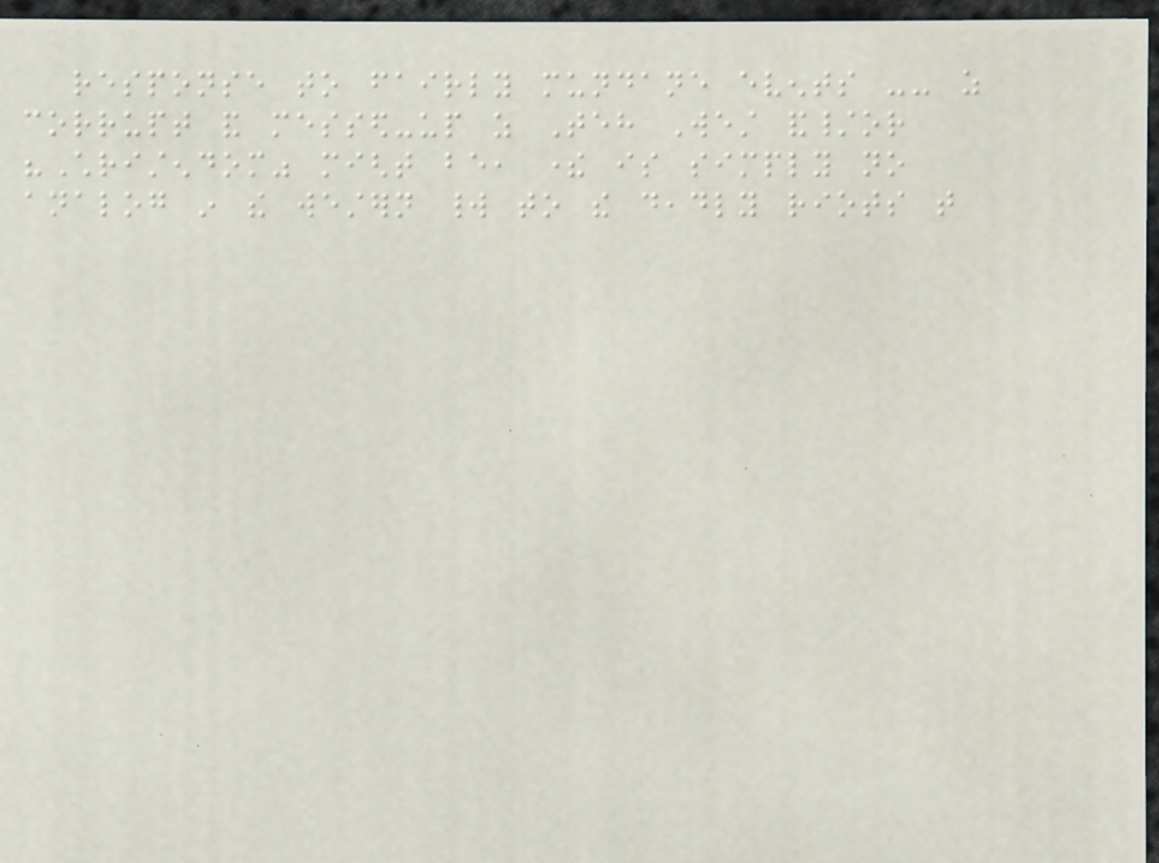response to fairly mundane events -- as
corrupt and messed-up as Teh West and/or
"Christendom" might be, there is simply no
analog in the western world to the deadly riots that
